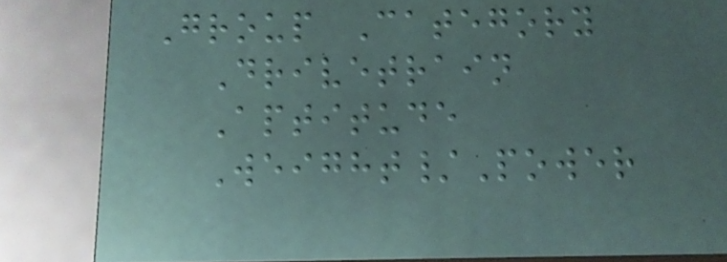Group Category
Drivetrain
Aptitude
Weight/Power
